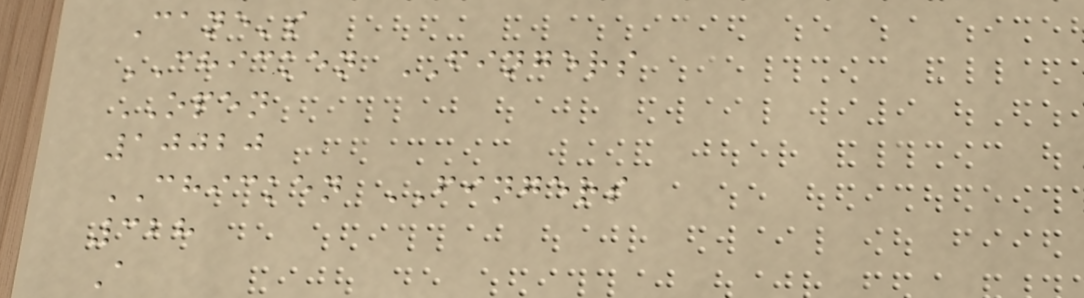Cane's
CHICKEN FINGERS
OPEN
10020
CHICKEN FINGERS
328
A
